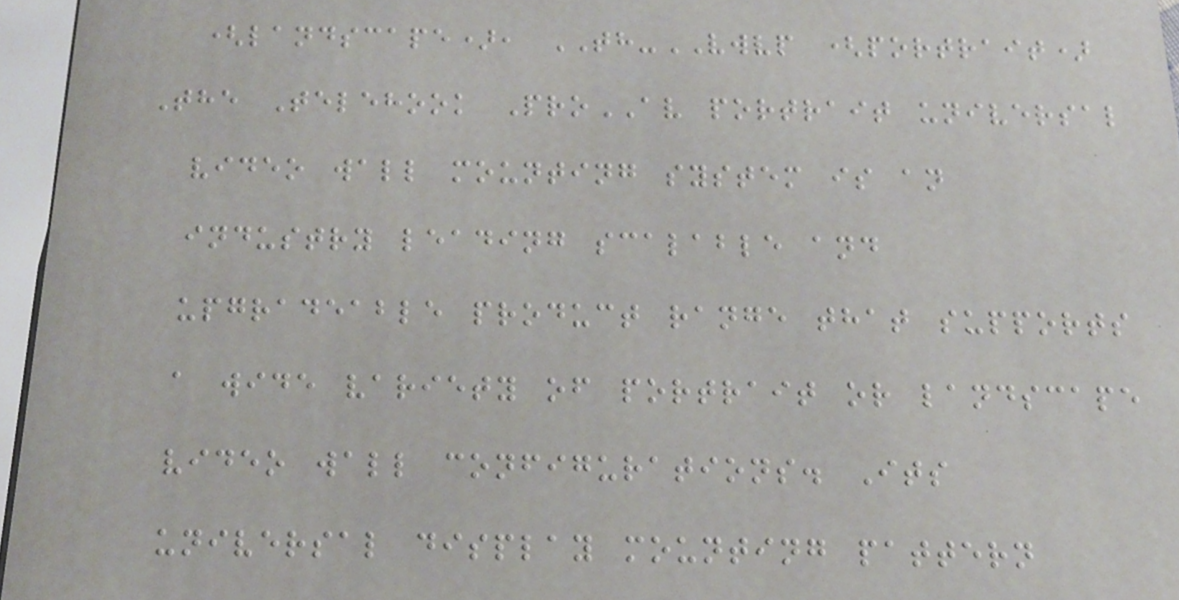(landscape), TH-VWVP (portrait)
The Telehook ProAV portrait universal
video wall mounting system is an
industry leading scalable and
upgradeable product range that supports
a wide variety of portrait or landscape
video wall configurations. Its
universal display mounting pattern
